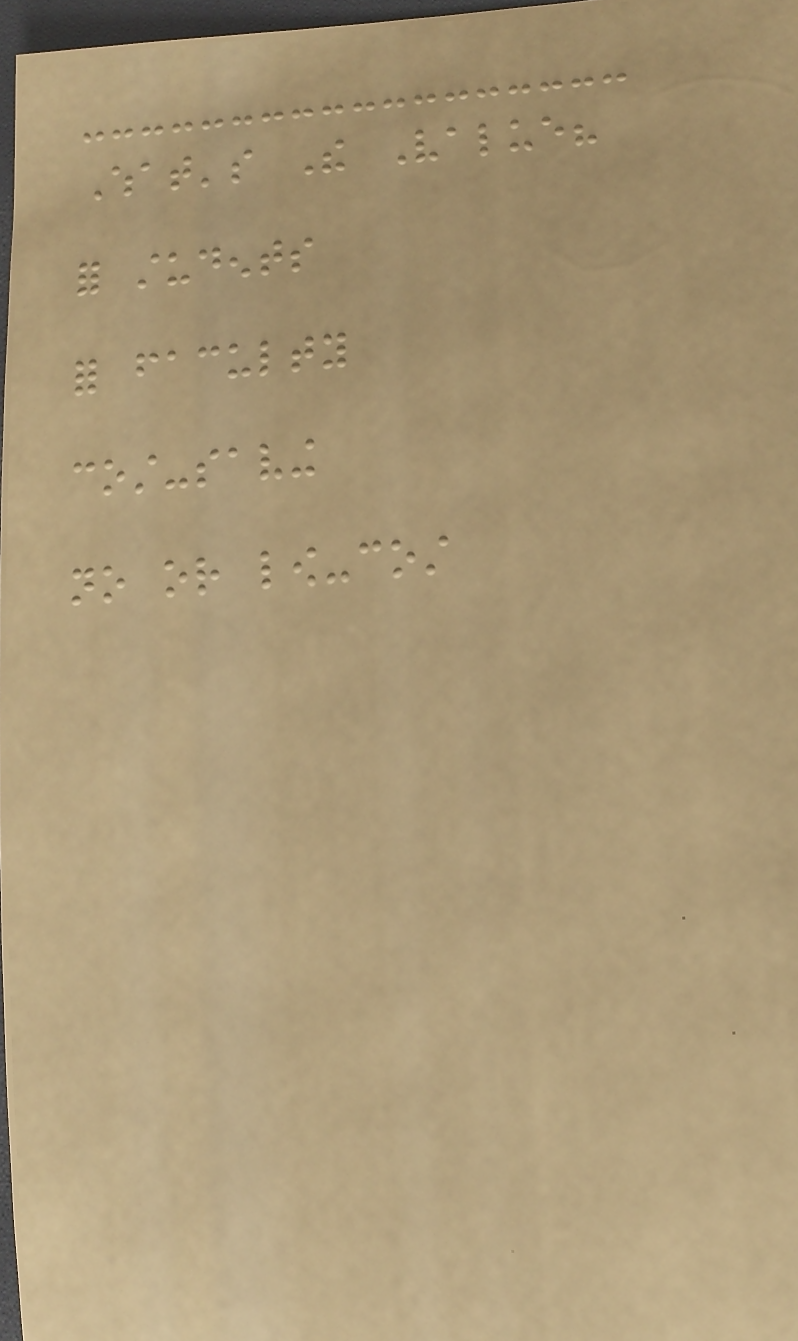What's The Value?
for students
for faculty
cost-saving
no or low-cost
